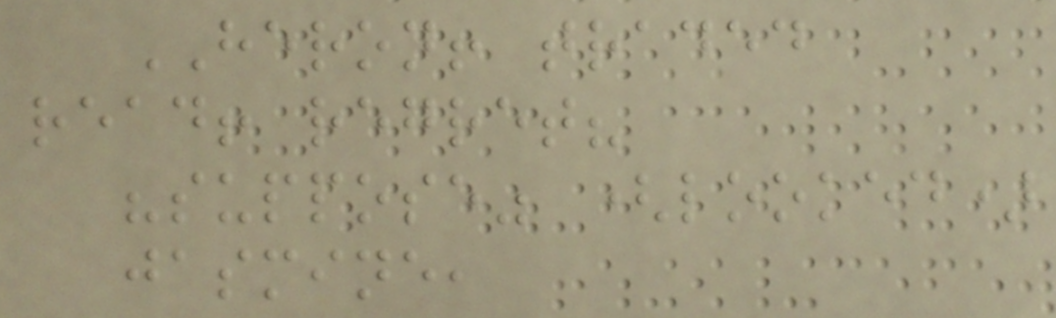HERON! traded
read! regret?
"suppose" (looked)
jasmine,
